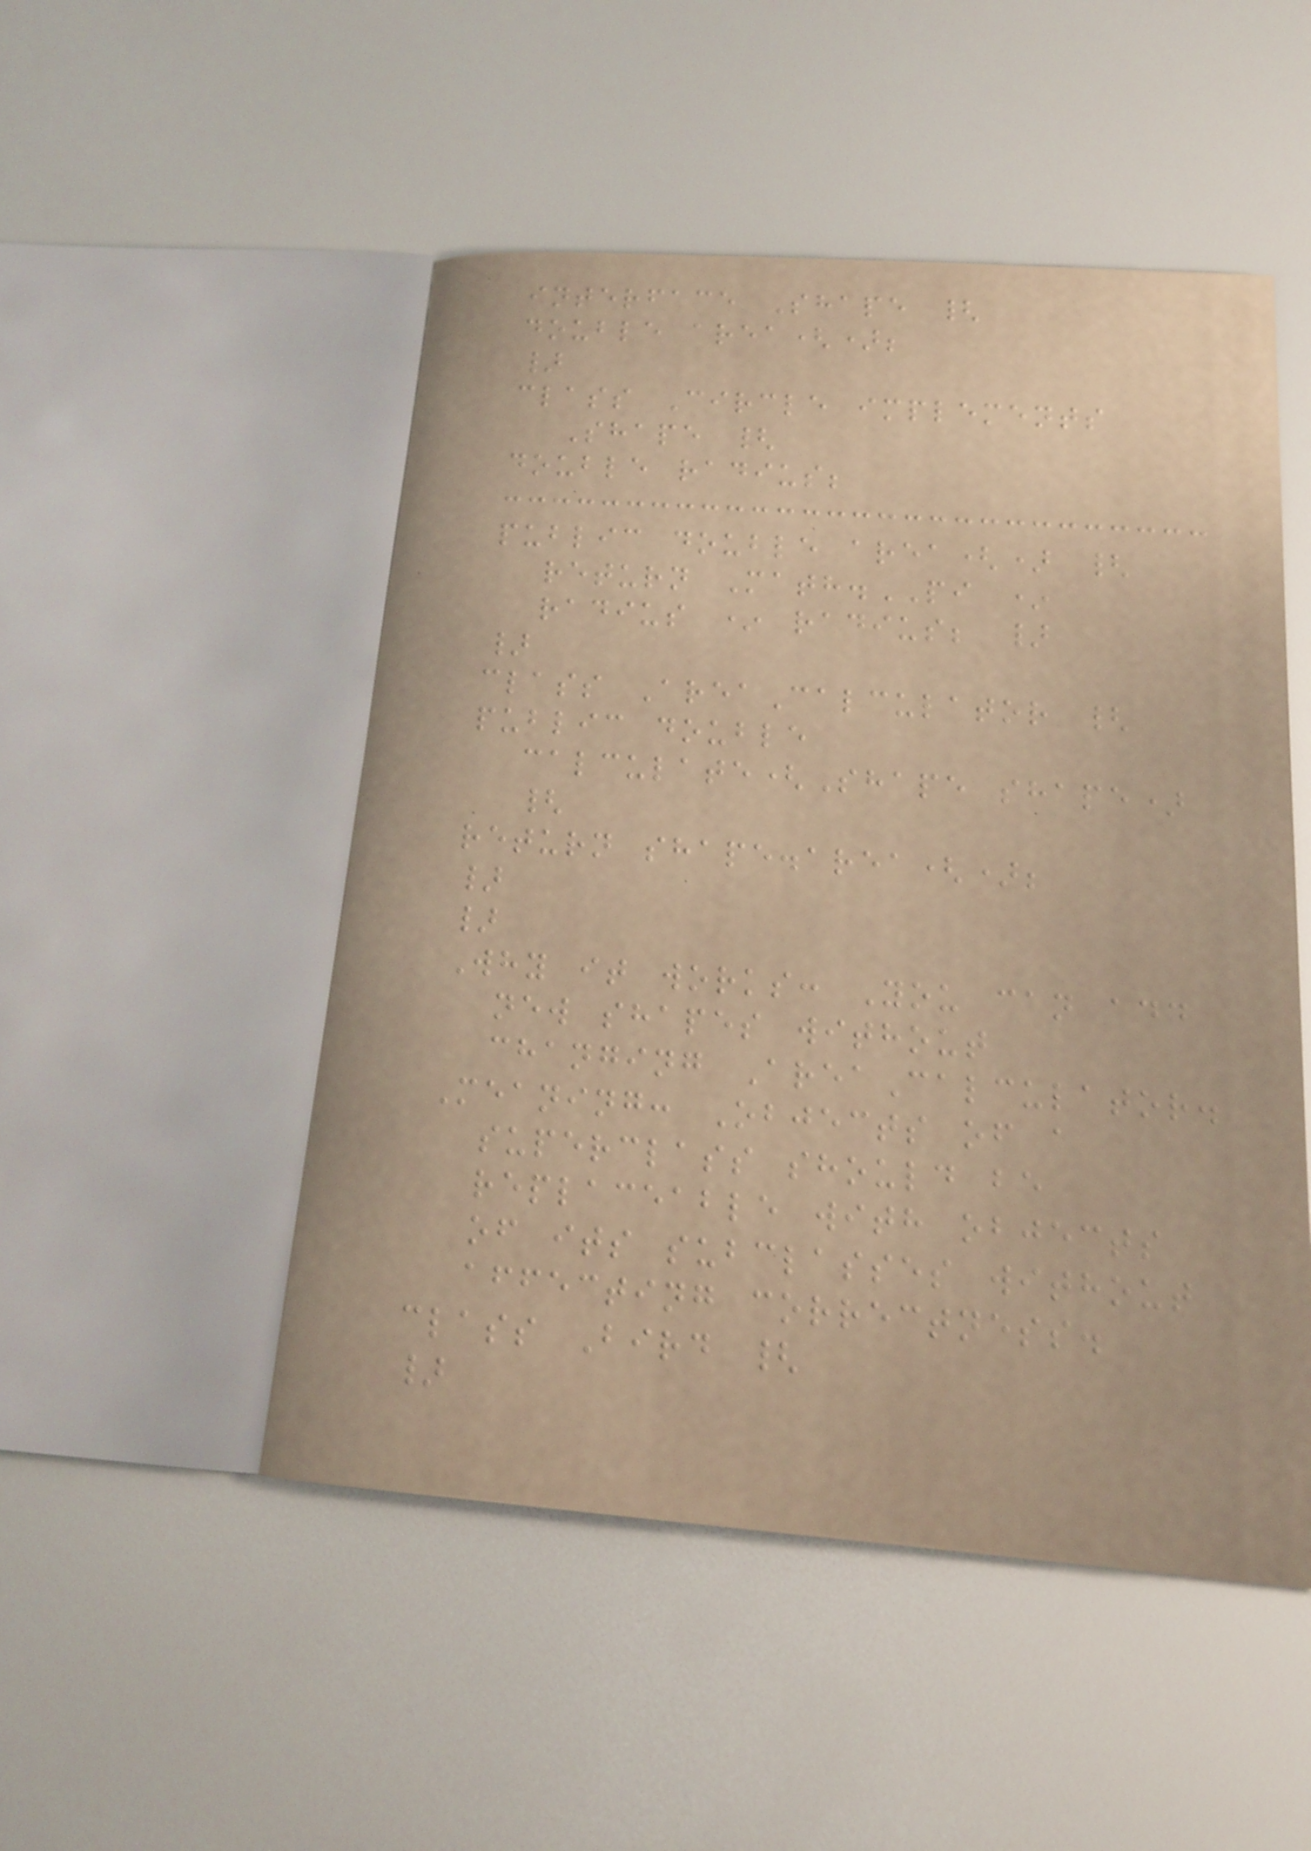interface Shape {
double area();
}
class Circle implements
Shape {
double radius;
public double area() {
return Math.PI *
radius * radius; }
}
class AreaCalculator {
public double
calculate(Shape shape)
{
return shape.area();
}
}
Why it works: You can add
new shapes without
changing AreaCalculator.
Meaning: Objects of a
superclass should be
replaceable with objects
of its subclasses without
affecting correctness.
class Bird {
}
